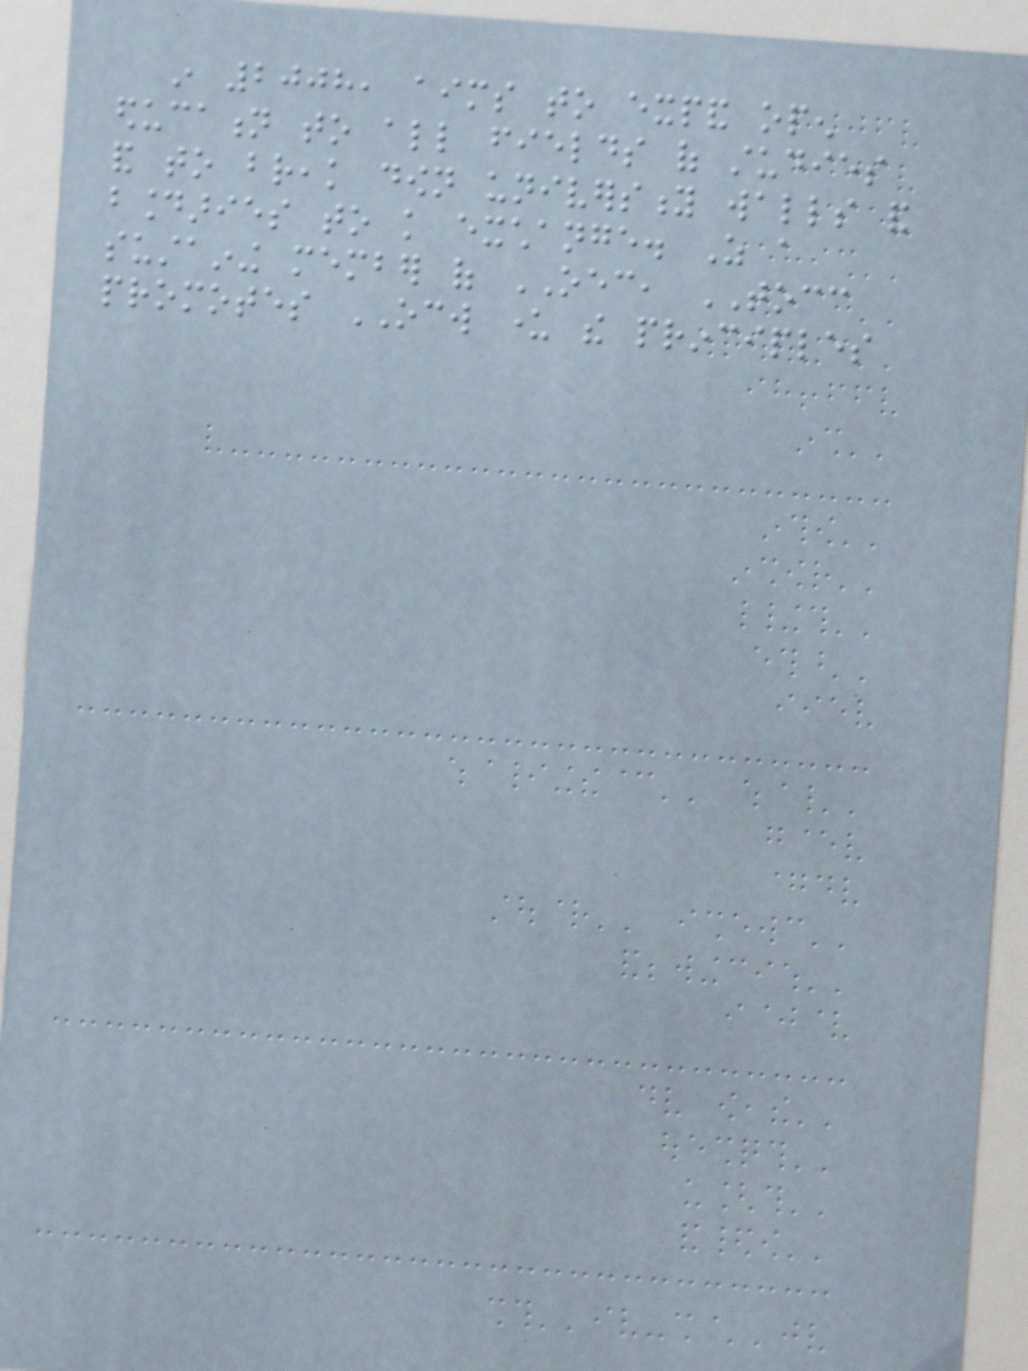in 2008, aims to expand open
education to all fields of studies
and to break down university walls and
boundaries to knowledge exchange. As a
sustaining member of OEC, TOCC
promotes OCW under the principles
